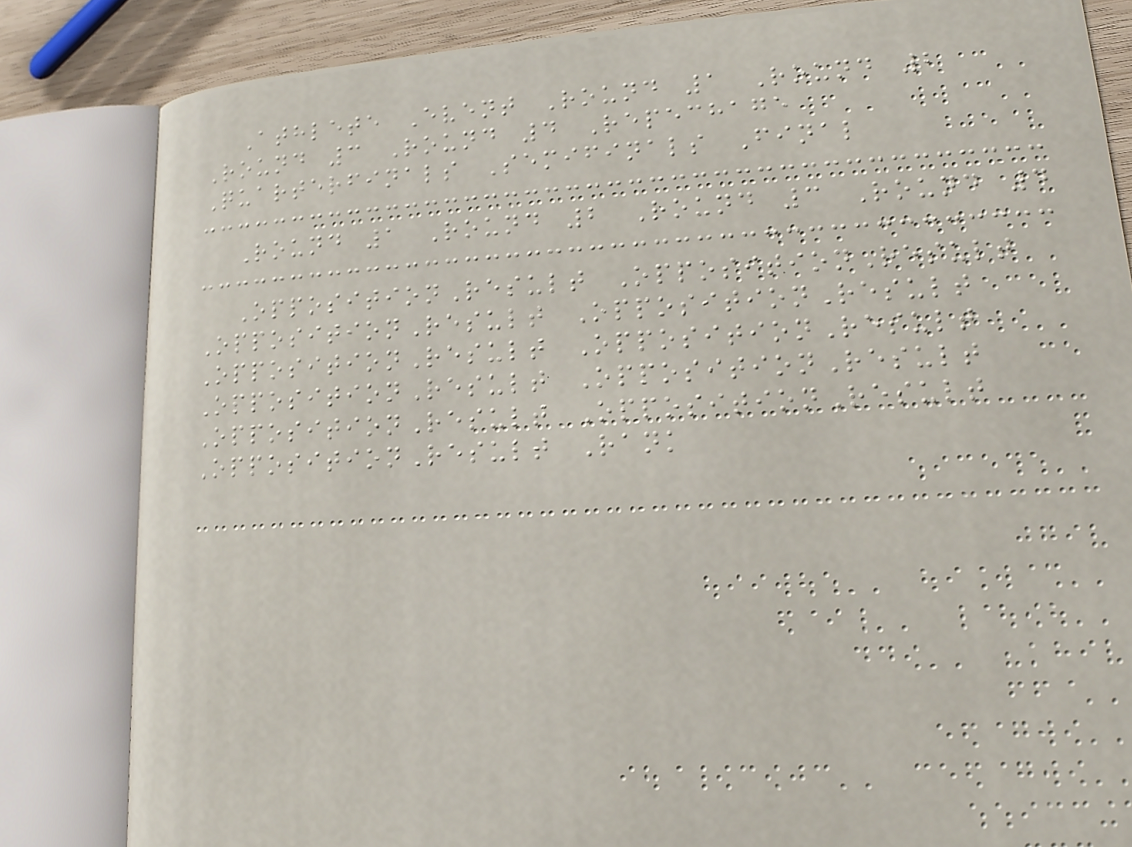Athlete Event Round 1 Round 2
Round 3 Round 4 Repechage
Quarterfinals Semifinals Final
Round 1 Round 2 Round 3 Round 4
OppositionResult OppositionResult
OppositionResult OppositionResult
OppositionResult OppositionResult
OppositionResult OppositionResult
OppositionResult OppositionResult
OppositionResult Rank
